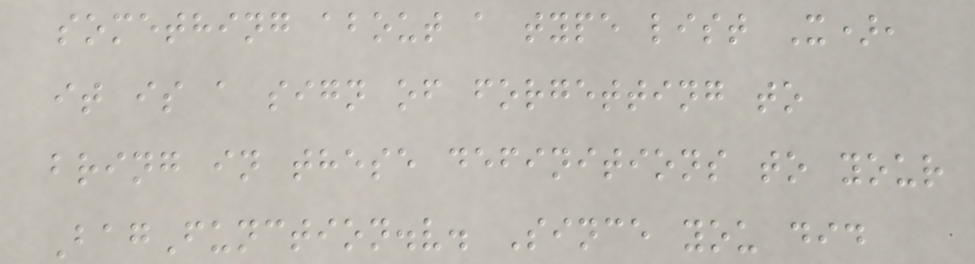something about a type list X),
it is a sign of forgetting to
bring in these definitions to your
BagFunction.v. Since you did
